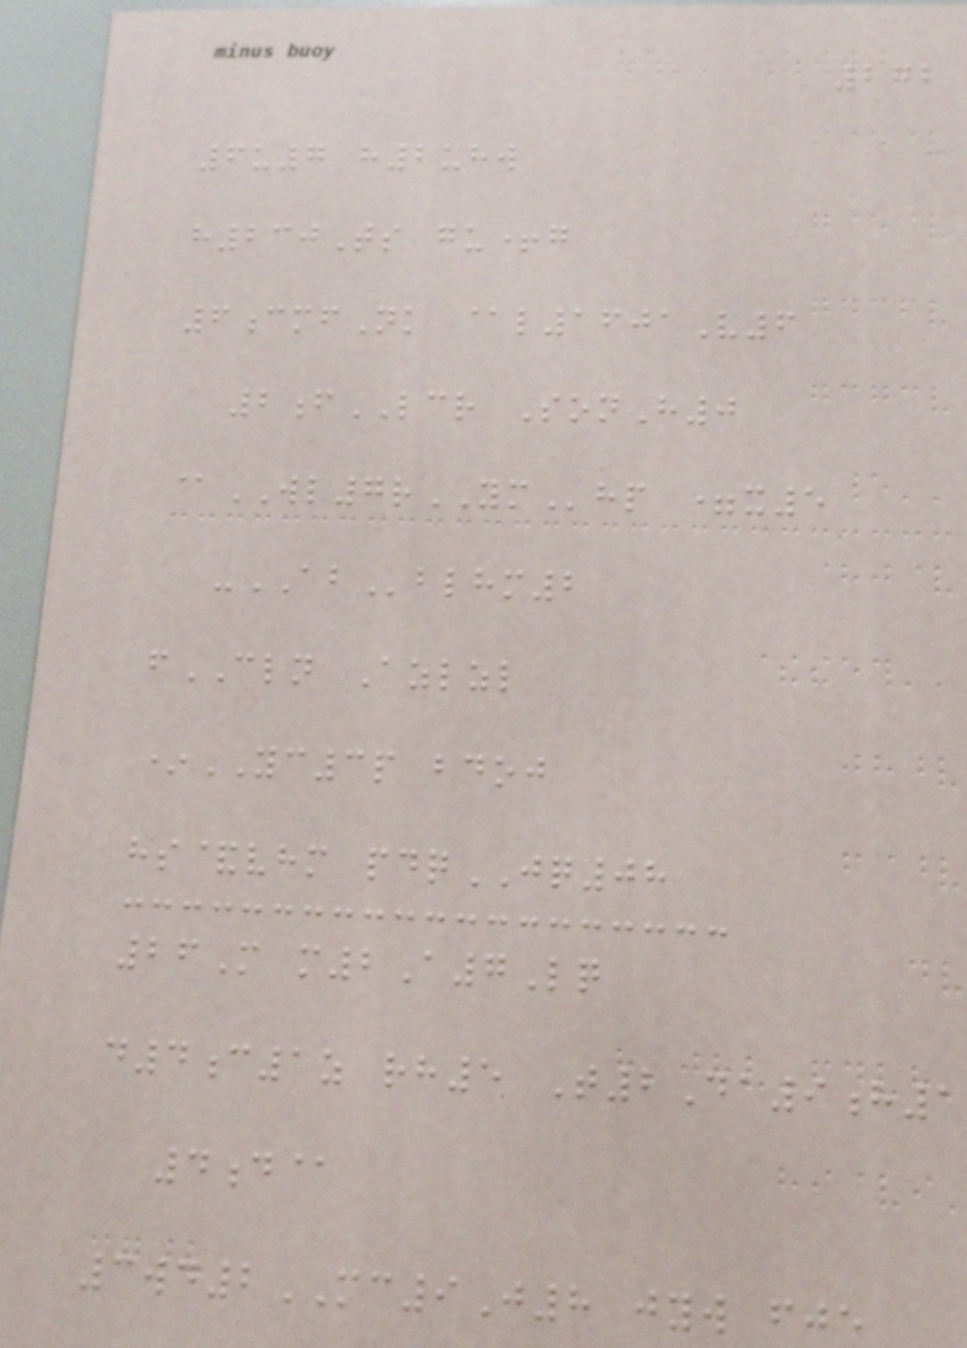272
6u7 h2uhw
h230Ts gu+g
6cmfNk @l1601V6
2fLCR SonH0
@WL7rYMhp =x5
-ABblhm2
fCLN Azlzl
*YC3p bdoj
hs&vhm pdqJQ08
26M m2A7Lq
d4c1z rh5 T2Da9h1
4d@
3wd2MC9J8 jyw fje
